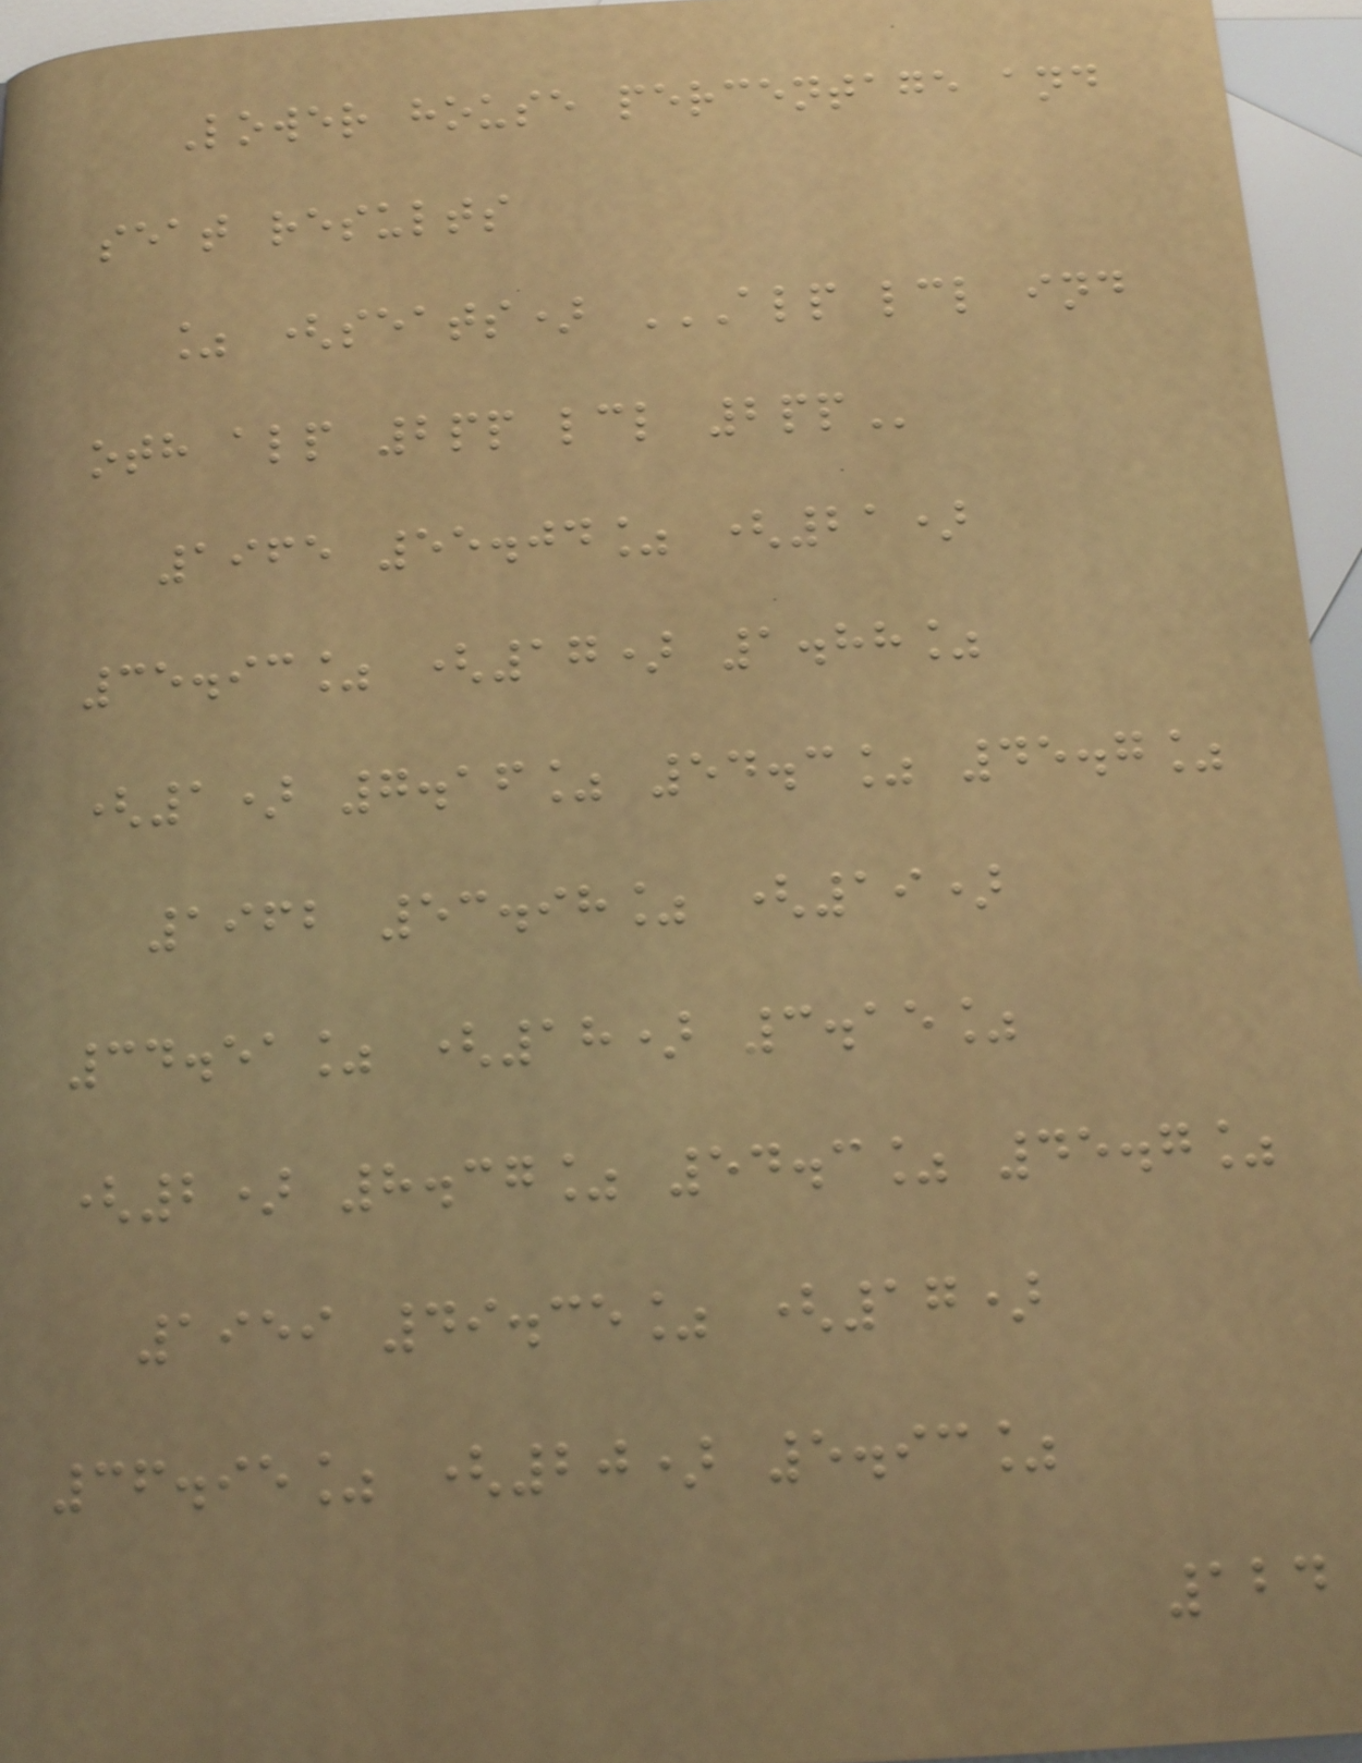Lower house percentage and
seat results
% (seats) ALP LCL IND
OTH ALP 2PP LCL 2PP
1965 55.04% (21)
35.93% (17) 1.88%
(1) 7.16% 54.3% 45.7%
1962 53.98% (19)
34.51% (18) 3.15%
(2) 8.37% 54.3% 45.7%
1959 49.35% (17)
36.95% (20) 5.93%
124
